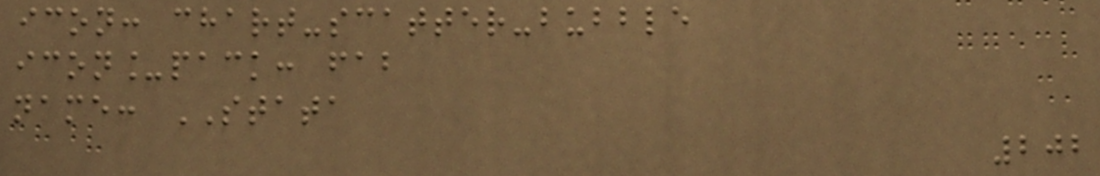icon: chart-scatter-bubble
icon_pack: fab
name: STATA
202
